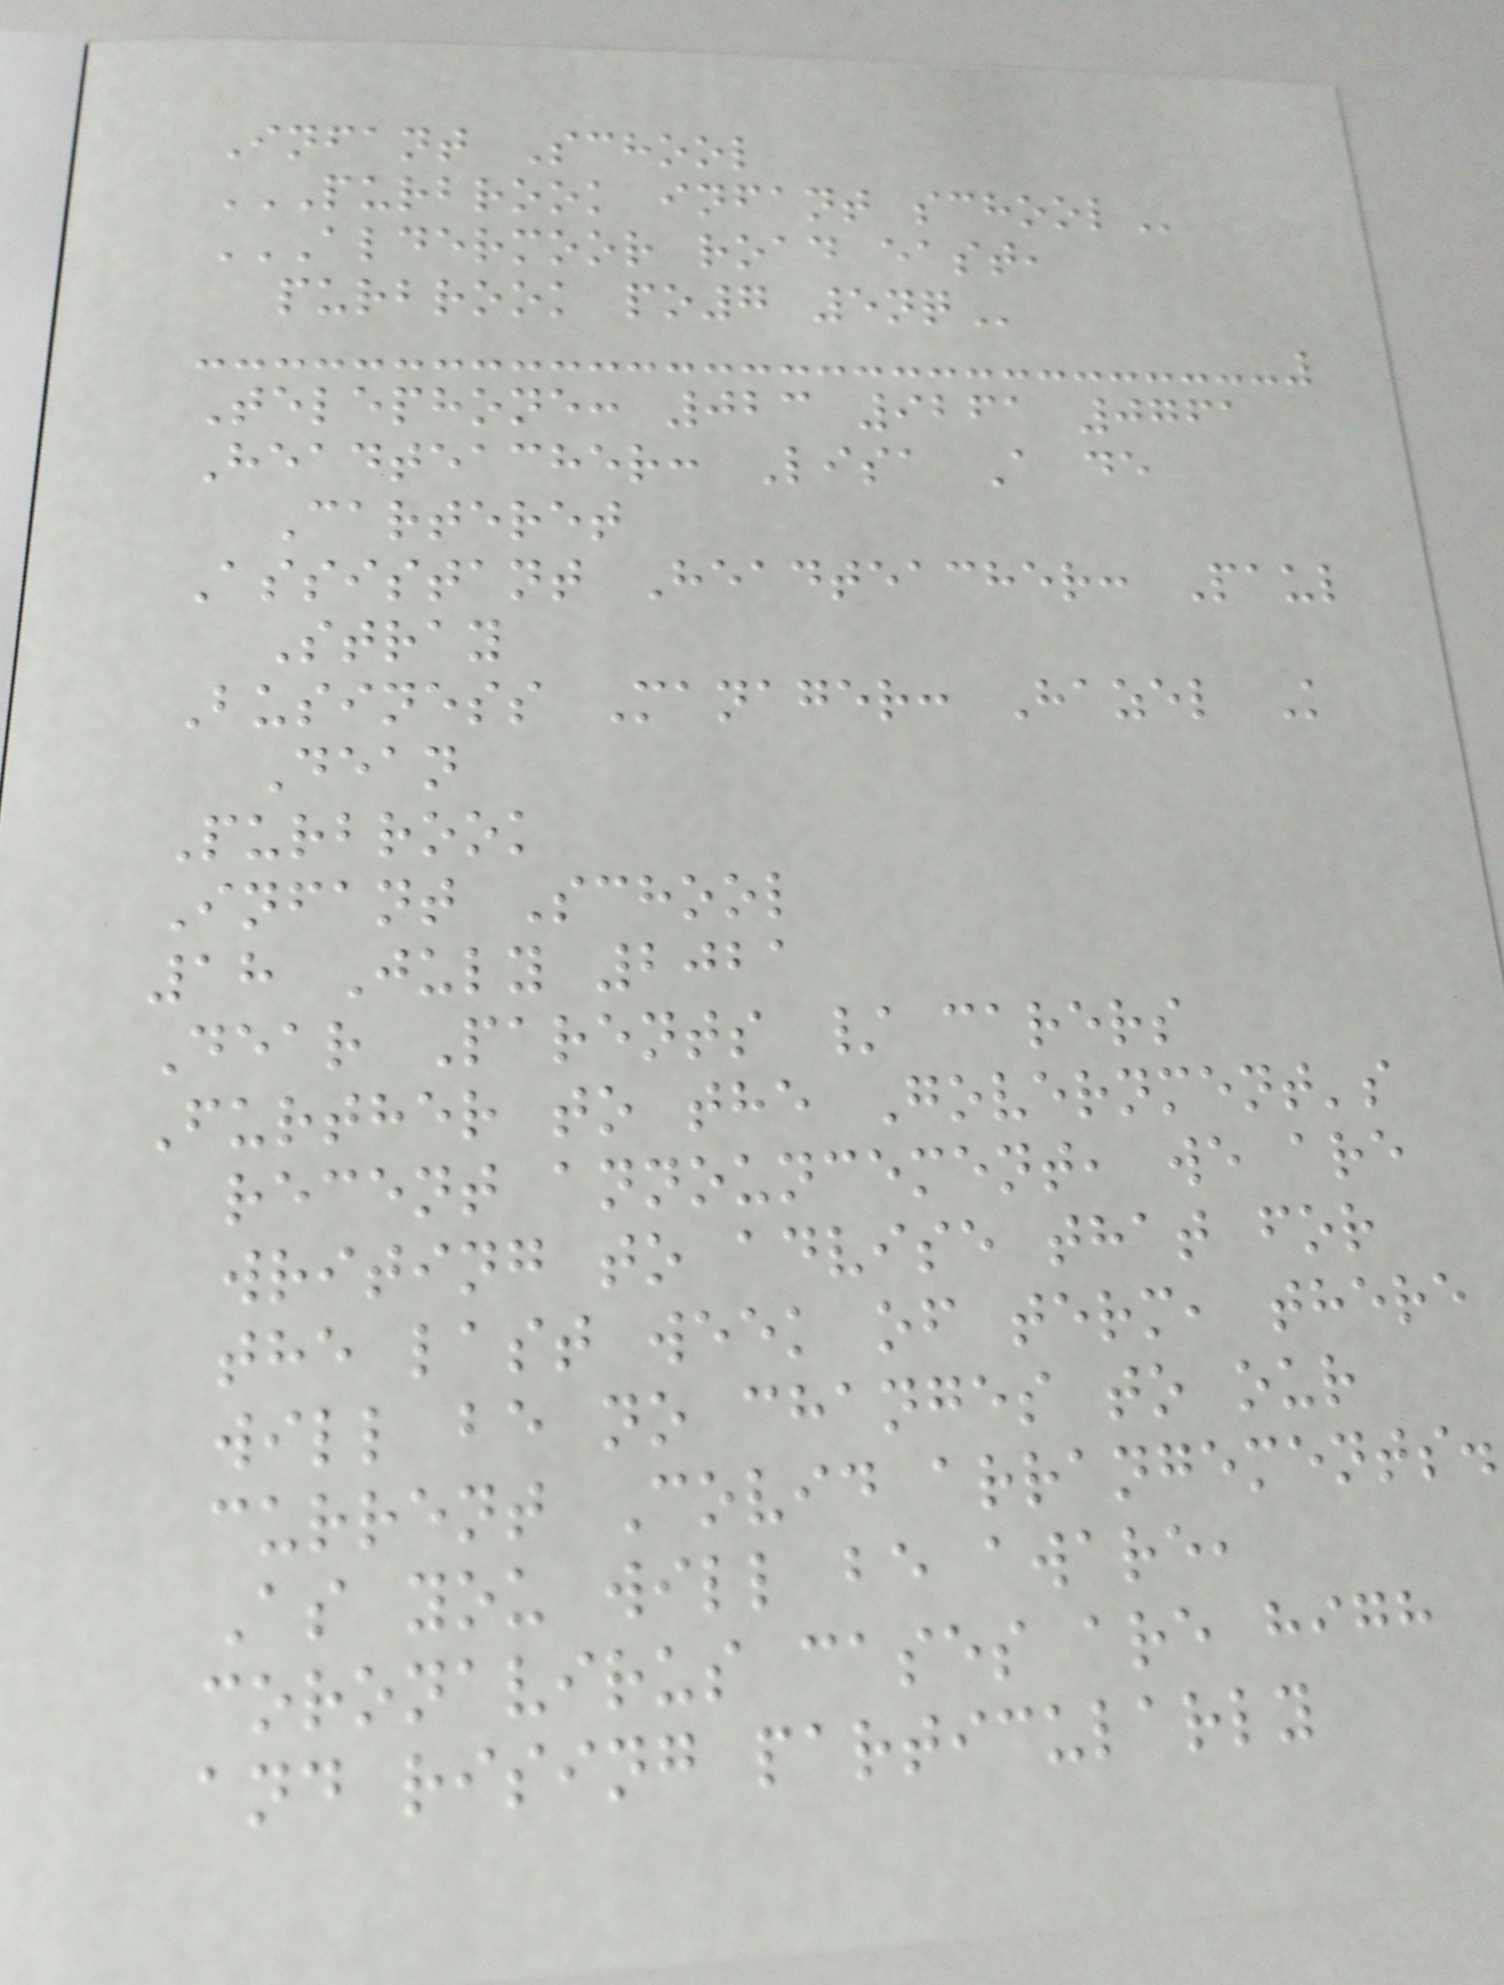Infant School
PURBROOK INFANT SCHOOL
ALDERMOOR ROAD EAST,
PURBROOK PO7 5NQ
Telephone: 023 9261 0761
Headteacher: Lisa A de
Carteret
Assistant Headteacher: Paul
Stray
Business Manager: Hazel K
Dean
Purbrook
Infant School
18 July 2021
Dear Parents / carers
Further to the Government's
recent announcement, we are
writing to advise that for
the last week of term, there
will be no changes to our
current Covid arrangements.
As you will be aware,
coronavirus cases are high
and rising particularly
